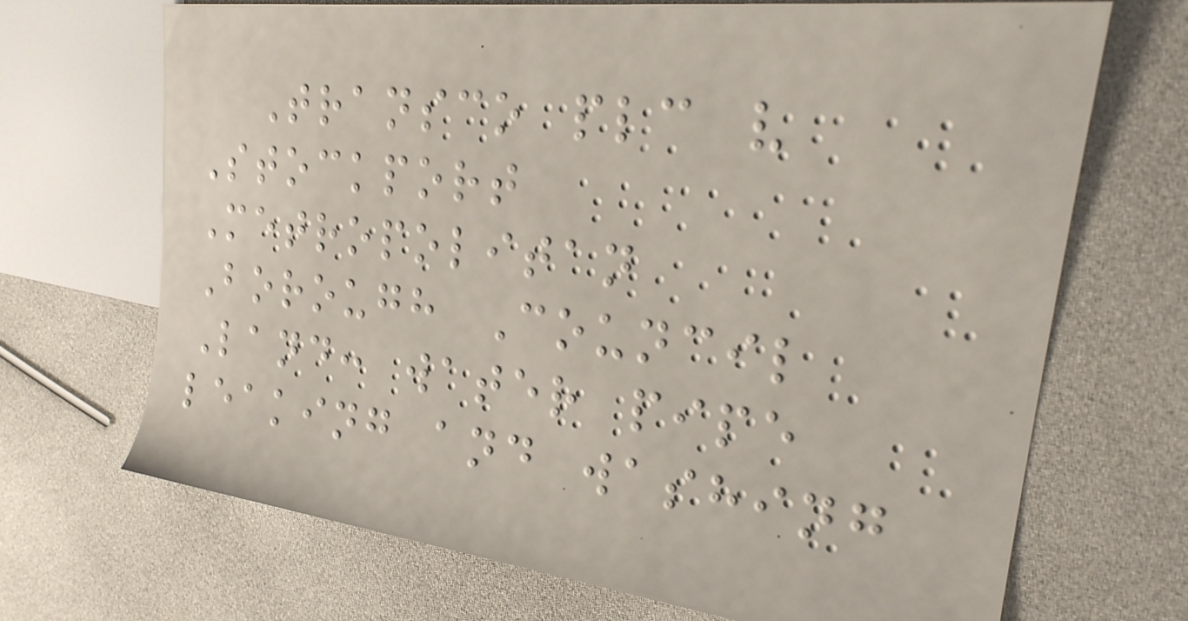Transco plc v
Stockport
Metropolitan
Borough Council
Land: water pipe
leaking and washing
